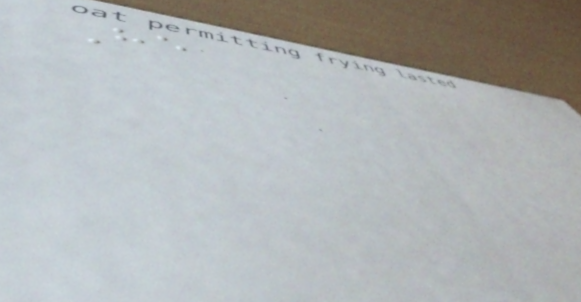He
